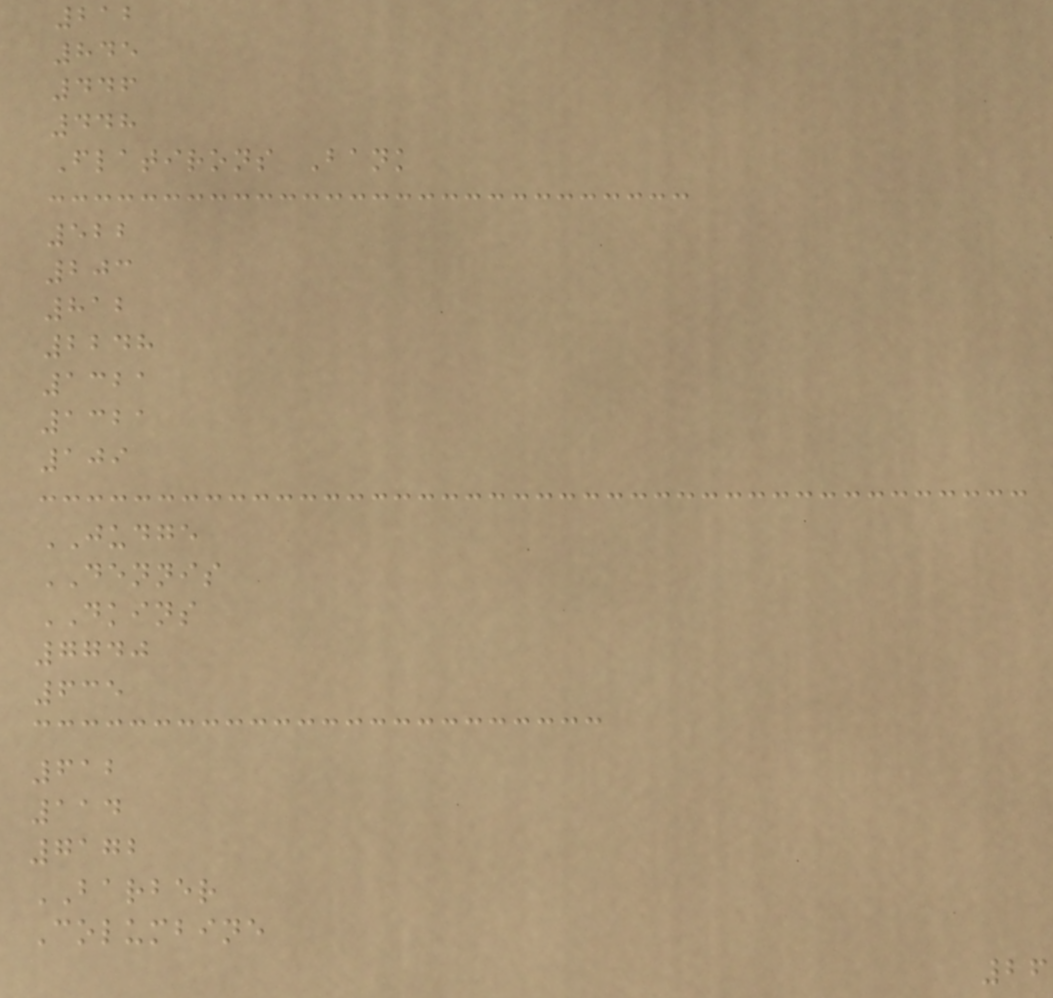212
845
446
448
Flatirons Bank
522
203
812
2248
1321
1321
109
JUDGE
DENNIS
DKINS
7740
635
612
114
7172
BARBER
Columbine
26
